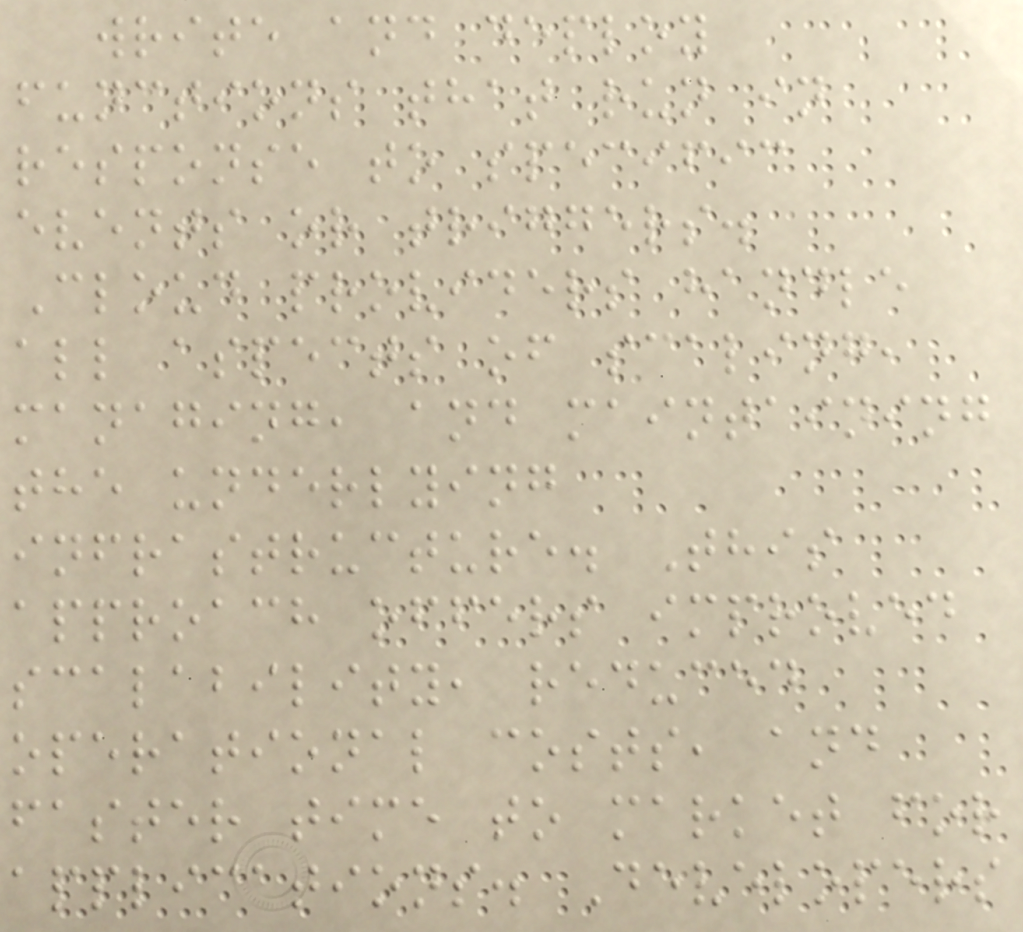write and deploy
functions that run in
response to specific
events or triggers.
Cloud providers handle
all aspects of scaling,
managing, and maintaining
the underlying
infrastructure. This
approach offers improved
scalability, reduced
operational costs, and
faster time to market for
applications. Developers
